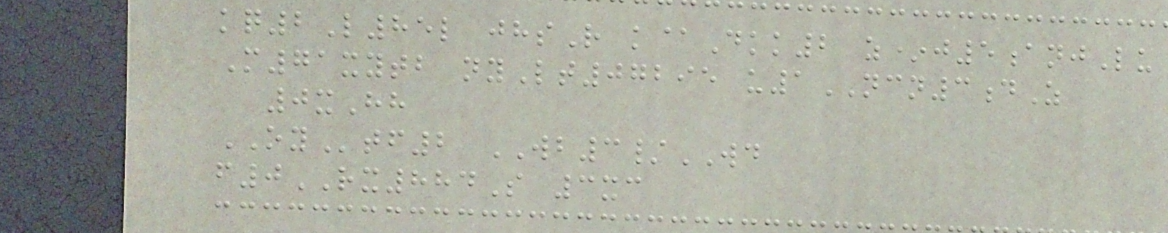kq2L85l jhsR k@Dkk2 z*j5anjLu
M71xytb nyLt07295 u1NCN3dZ
0xHh
OYtf2 WB3/WD
f0RX884S 3xc
